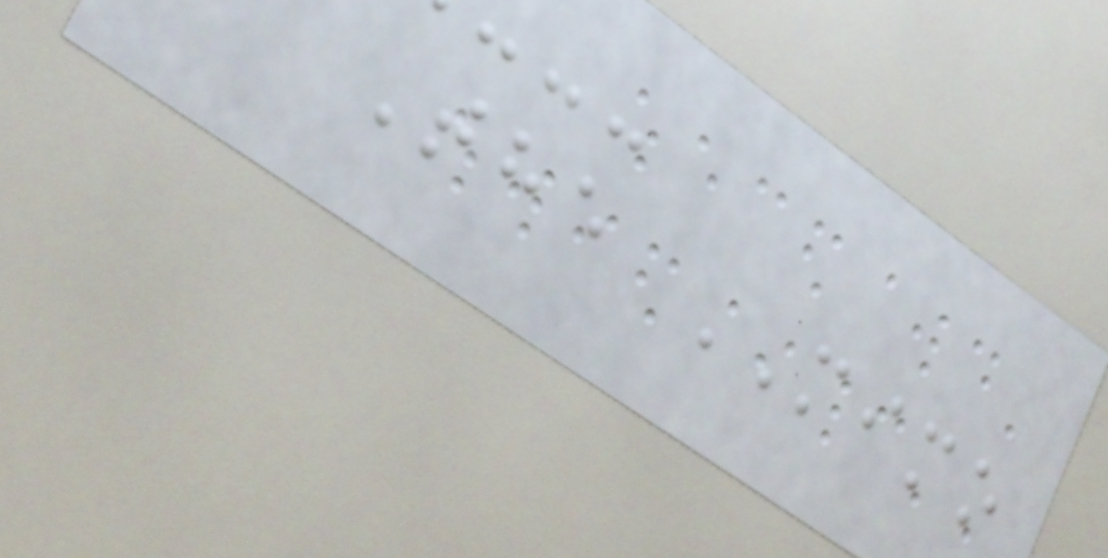The MIMO
